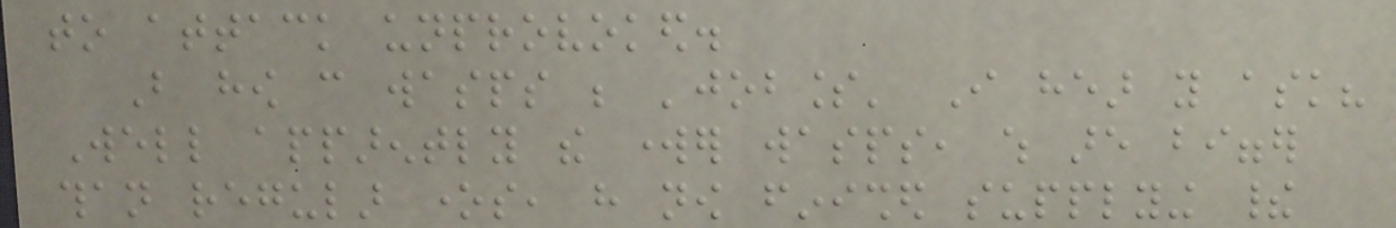to attack unprovoked.
But how can wasps be 'jobless' I hear you ask?
Well apparently the worker wasps, which are bigger
than regular ones, have now finished supplying their
